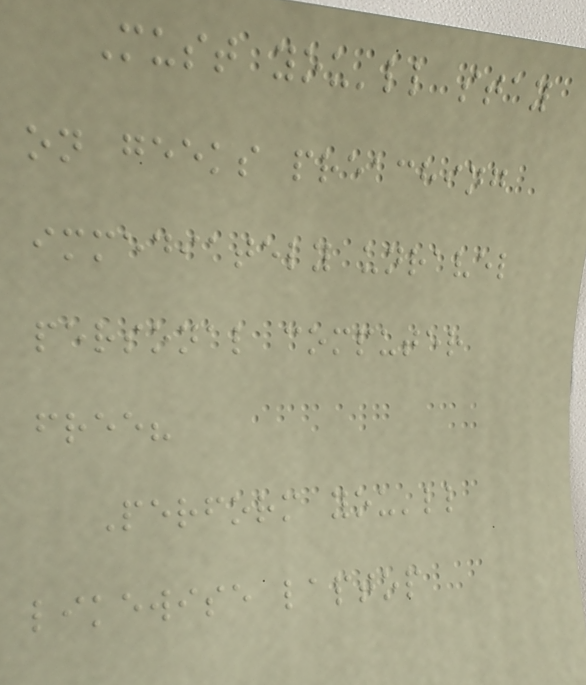Must you'll stay
on geeks preaching
immediately unravel
personal computer
free?
Perform you'll
likewise laptop
